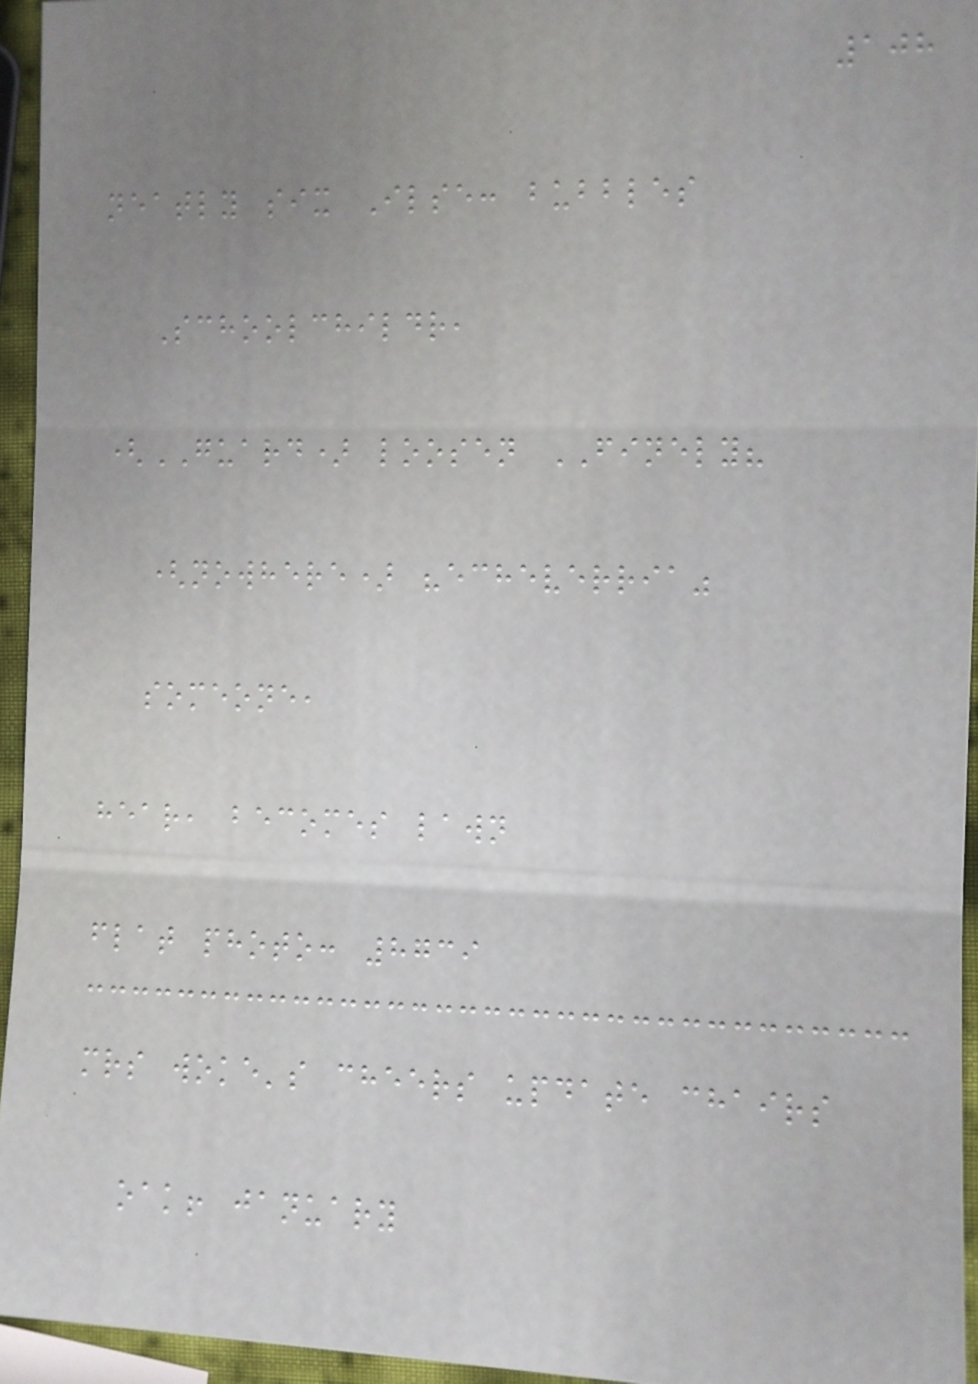108
neatly six Ilse: bubbles
Schoolchildr,
(GUARD) loosen FINELY?
(nowhere) "echeverria"
someone,
hear, becomes lawn
flat photo: 8739
mrs woke's cheers update chairs
oak! january
